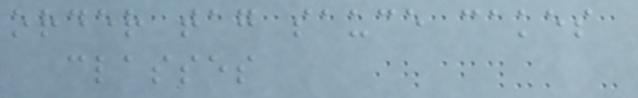order tag sauce cakes
classes
